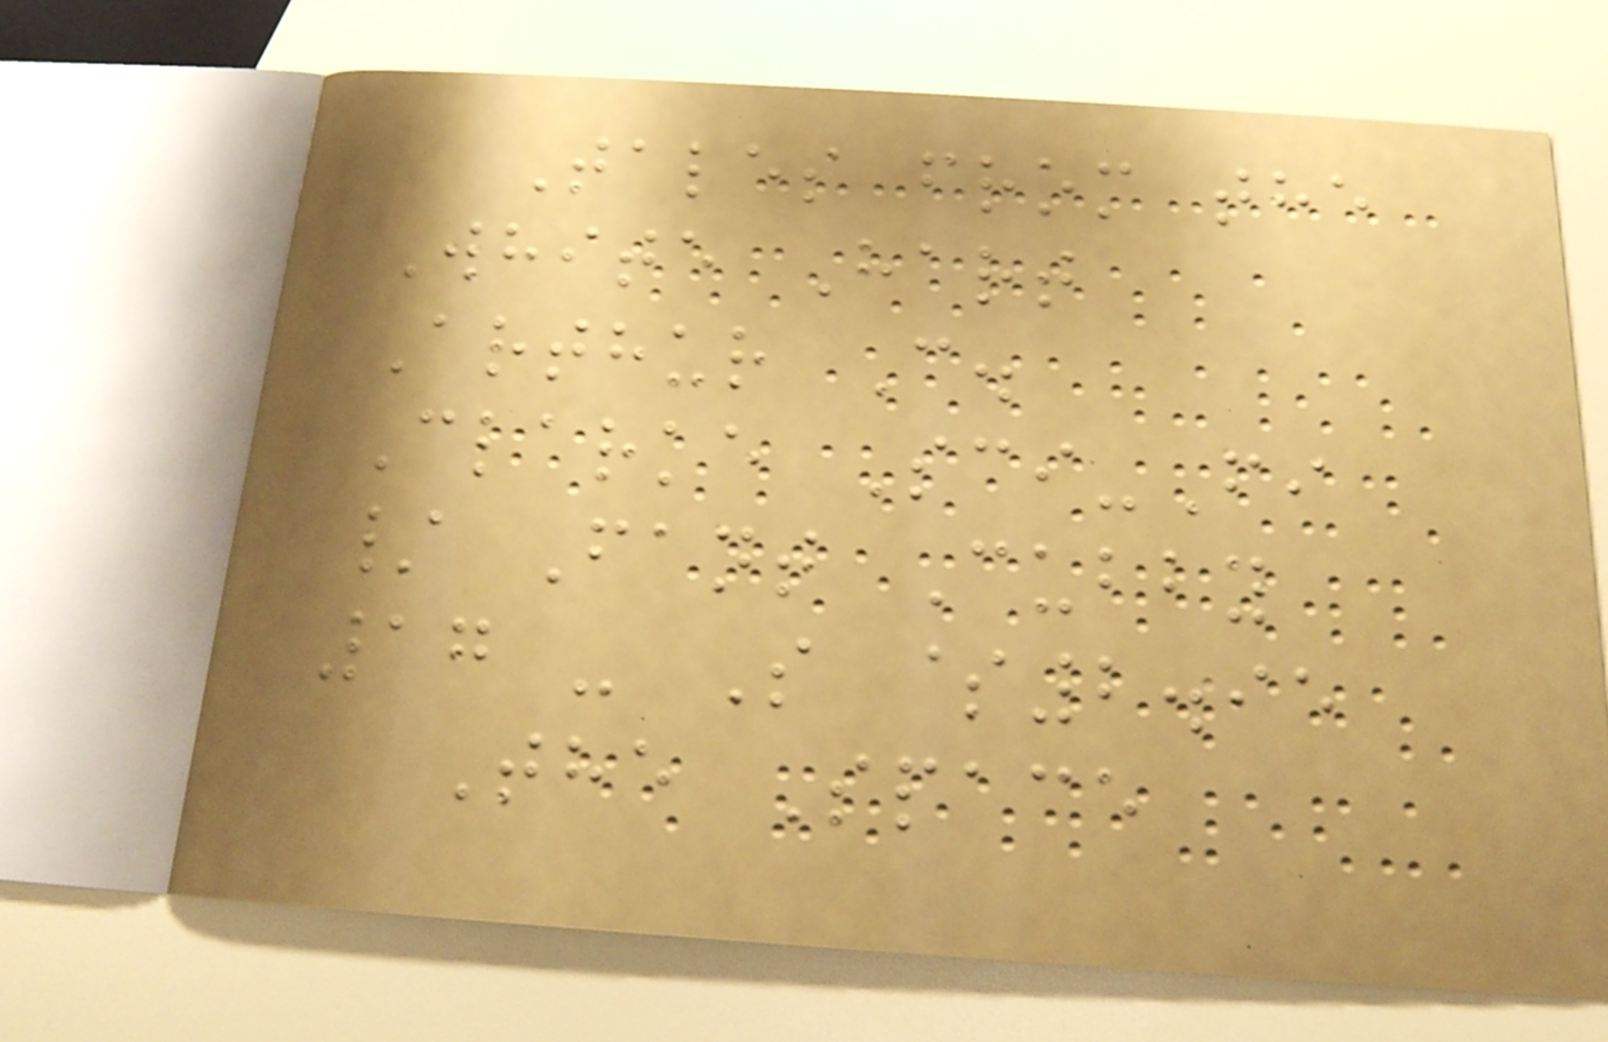Tales from the
White Hart
Arthur C.
Clarke Sci-Fi
/ Fant Cubby
17 - S $2.95
The Space
